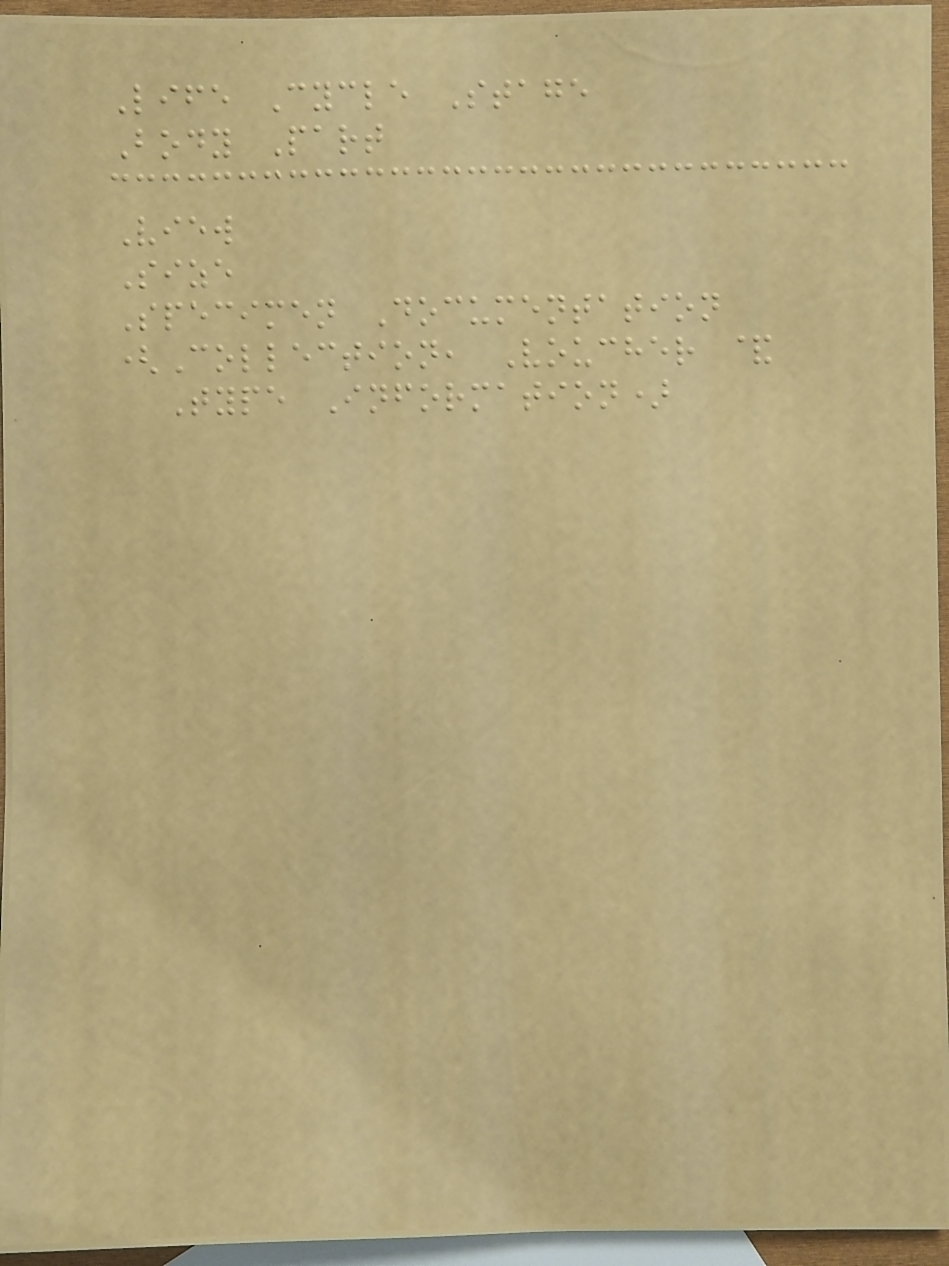Life Cycle Stage
Body Part
View
Size
Specimen Documentation
(Collection, Voucher &
Type Information)
